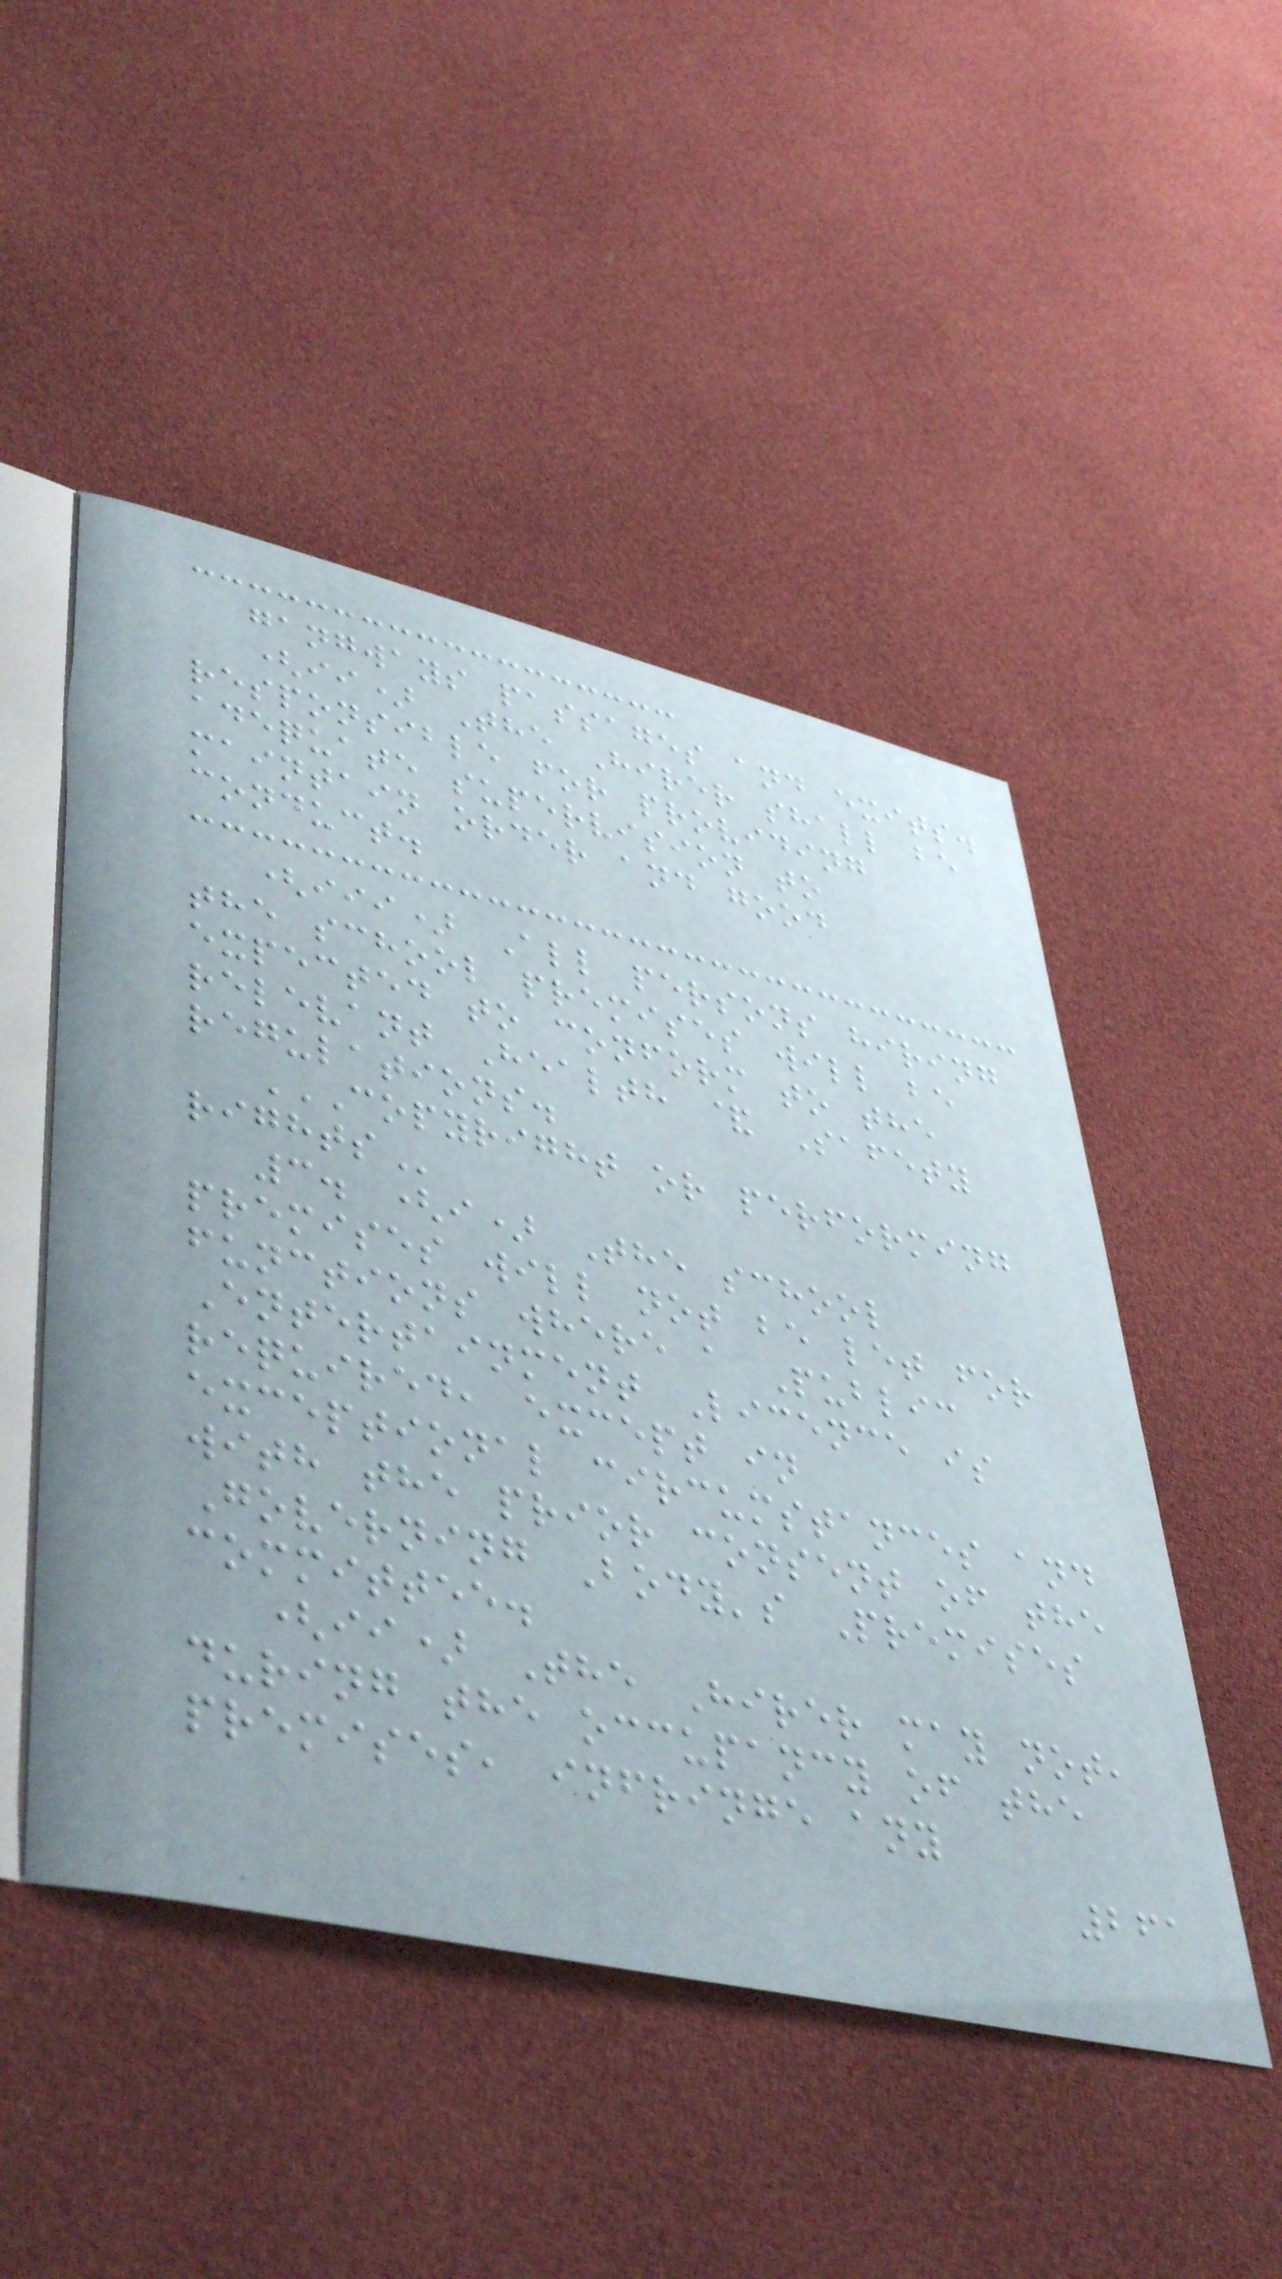gangways passages and exits.
(ii) The Hirer shall be
responsible for providing
adequate supervision to
maintain order and good
conduct.
(iii) All persons hiring
the school premises will be
expected to conform to the
relevant Health & Safety
regulations.
COPYRIGHT OR PERFORMING
RIGHTS
3. (i) The school
premises will not be let for
functions where a Public
Entertainment Licence is
required, except in
exceptional circumstances and
with the prior consent of the
Governing Body's Premises
committee.
(ii) The Hirer may not,
during the occupancy of the
premises, infringe any
261
